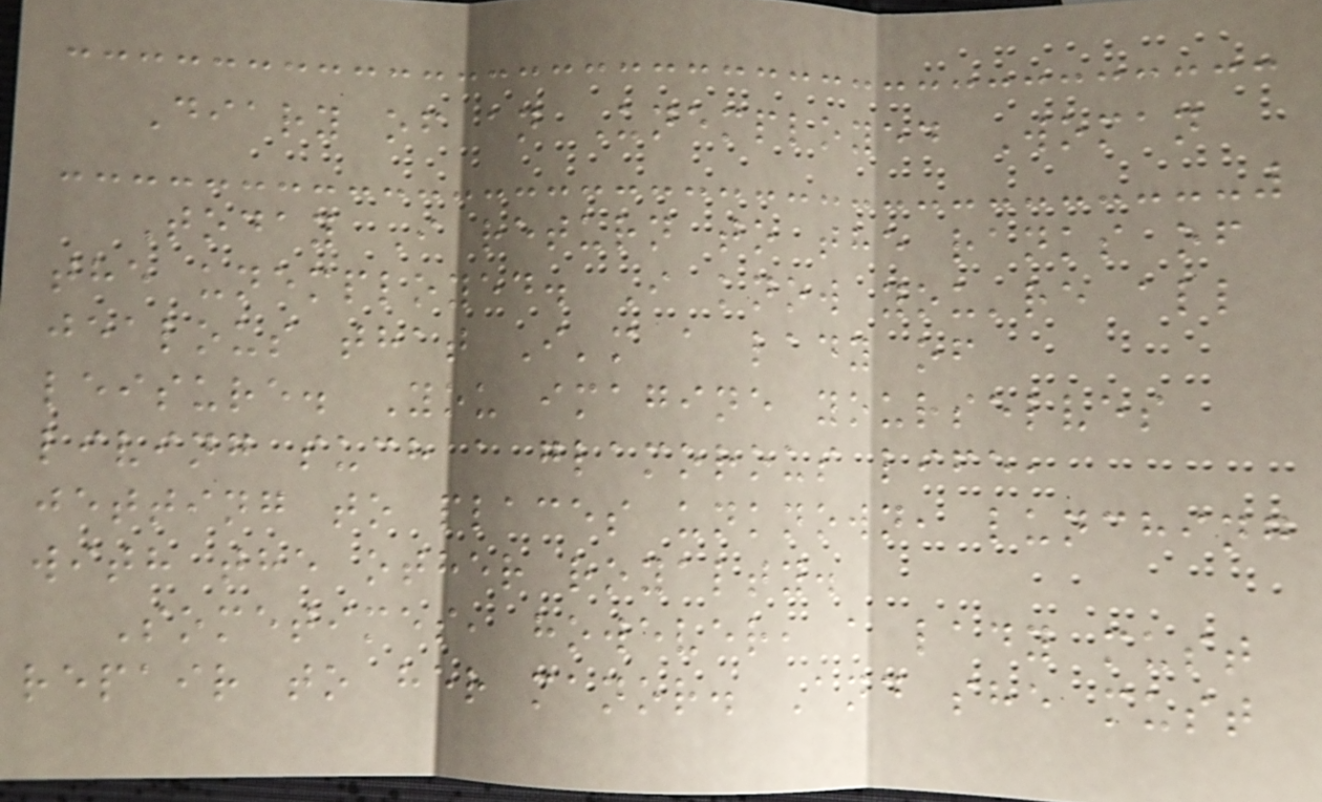Diary of an Unemployed Woman
Today I return to the ranks of
the unemployed. I know you're all
jealous that I'm a lady of
leisure. You imagine yourselves
living such a glamorous life,
jetting to places unknown, lunching
with the other royalty.
Sometimes, however, a lady must
repair to her manor. And she must
